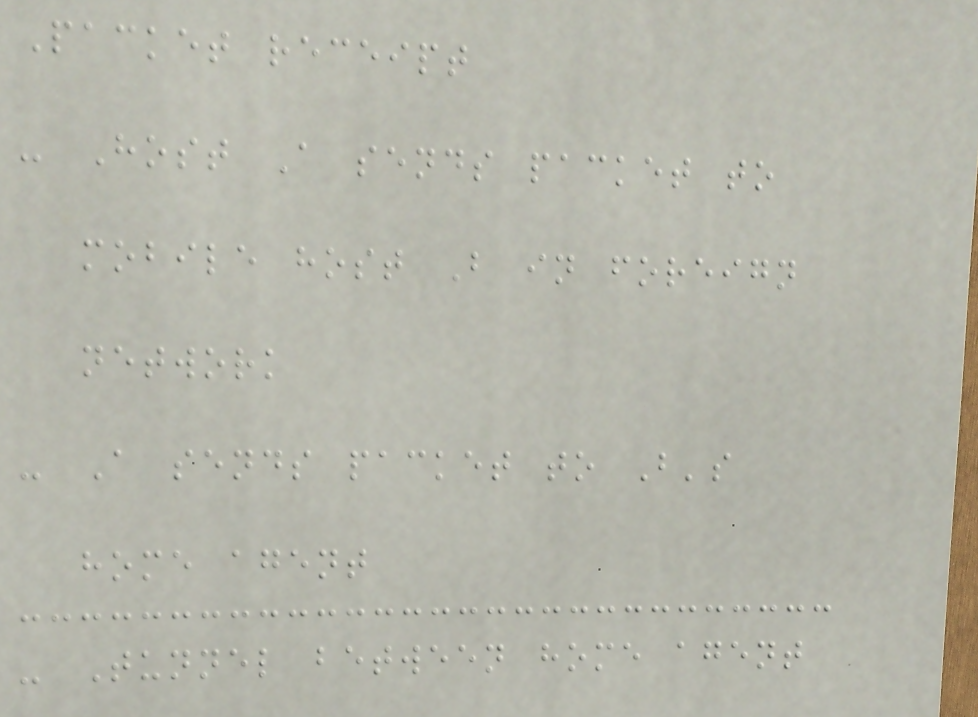Packet receipt
- Host A sends packet to
mobile host B in foreign
network
- A sends packet to B's
home agent
- Tunnel between home agent
